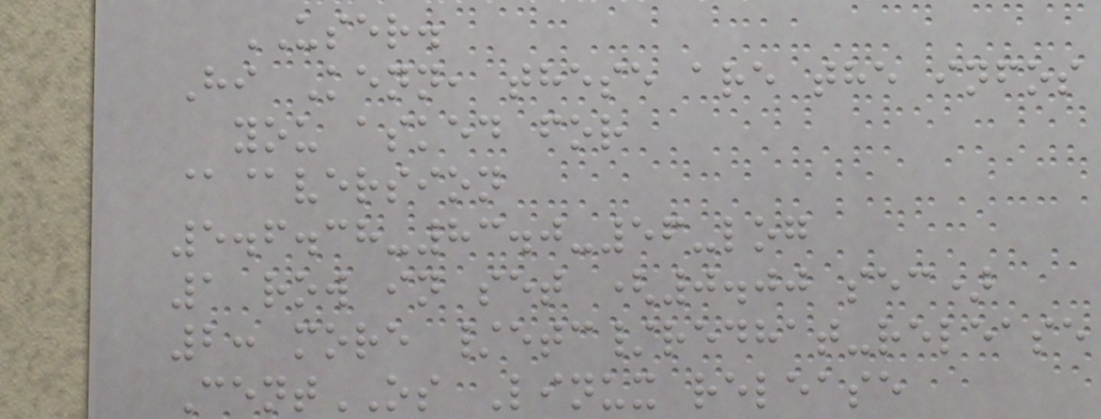USER.
Hi Kenn, these are the infos
you asked for
@@version
5.6.38-83.0-56-log
1 row in set (0.00 sec)
2: more /etc/redhat-release
CentOS Linux release
